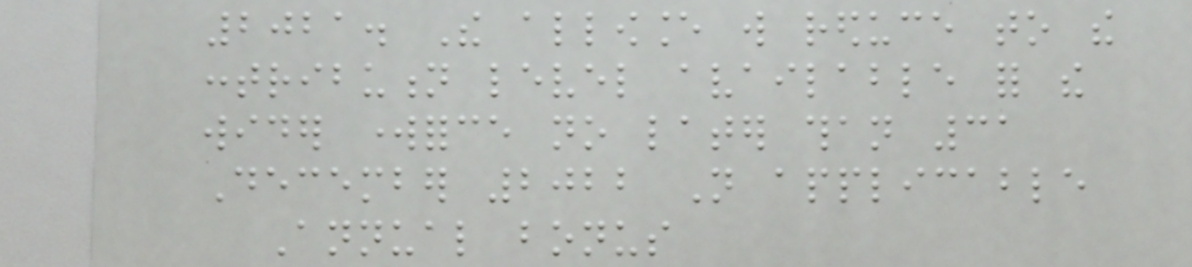2021. The allowance will reduce to the
contribution level available for the
wider workforce no later than 31
December 2022 Not applicable
Annual bonus
